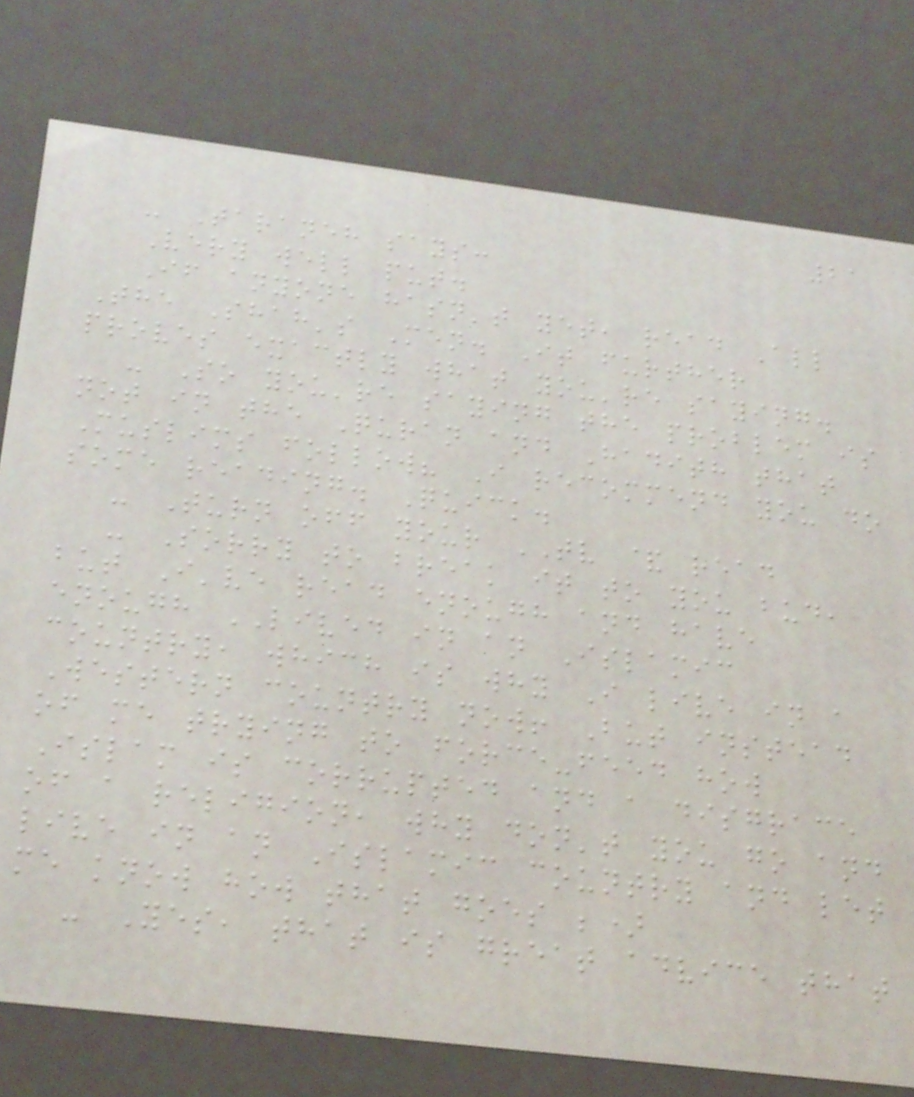21
- Taraneh says:
Very well put.
If anyone hasn't yet, read All
The Shah's Men. It further
proves exactly what you're saying.
- So you're saying the problem is
not in the Quran and Hadith that
Muslims follow? I recommend you do
some reading. Quick.
- Turn off your TV & read
- Sorry to break it to you bud,
but I've read enough and have
enough LIVED in an Islamic
country, which is why I live in a
Western country now! But instead
of me trying to force-feed how
Islam is corrupted and a disgrace
of a religion, why don't you go and
live in an Islamic country and let
me know how that goes ;)
- Yes, that is great advice that
